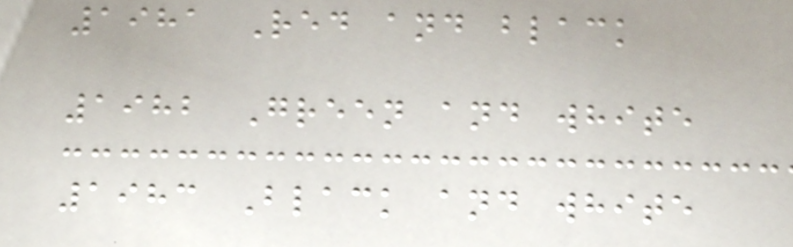1981 Red and black
1982 Green and white
1983 Black and white
